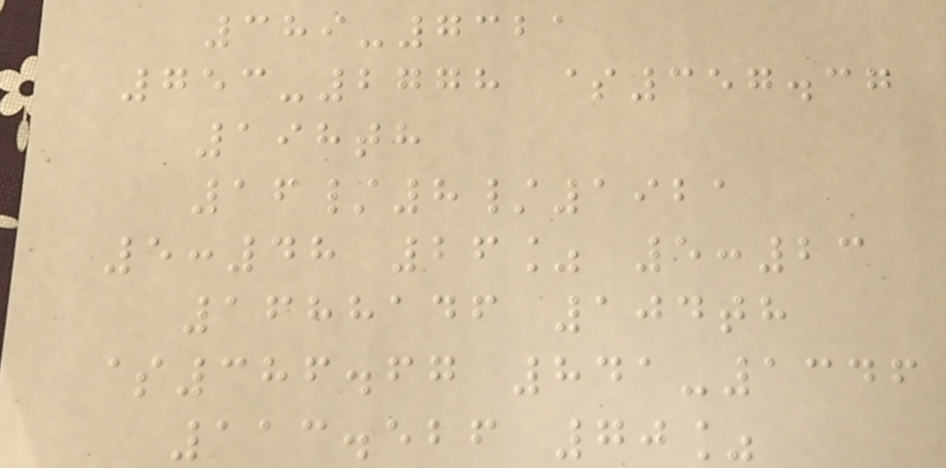389-7321
753-2778 $357.37
198th
16/8/1921
5:48 26% 5:23
1688146 104th
$386.67 841-1346
113.526 70%
